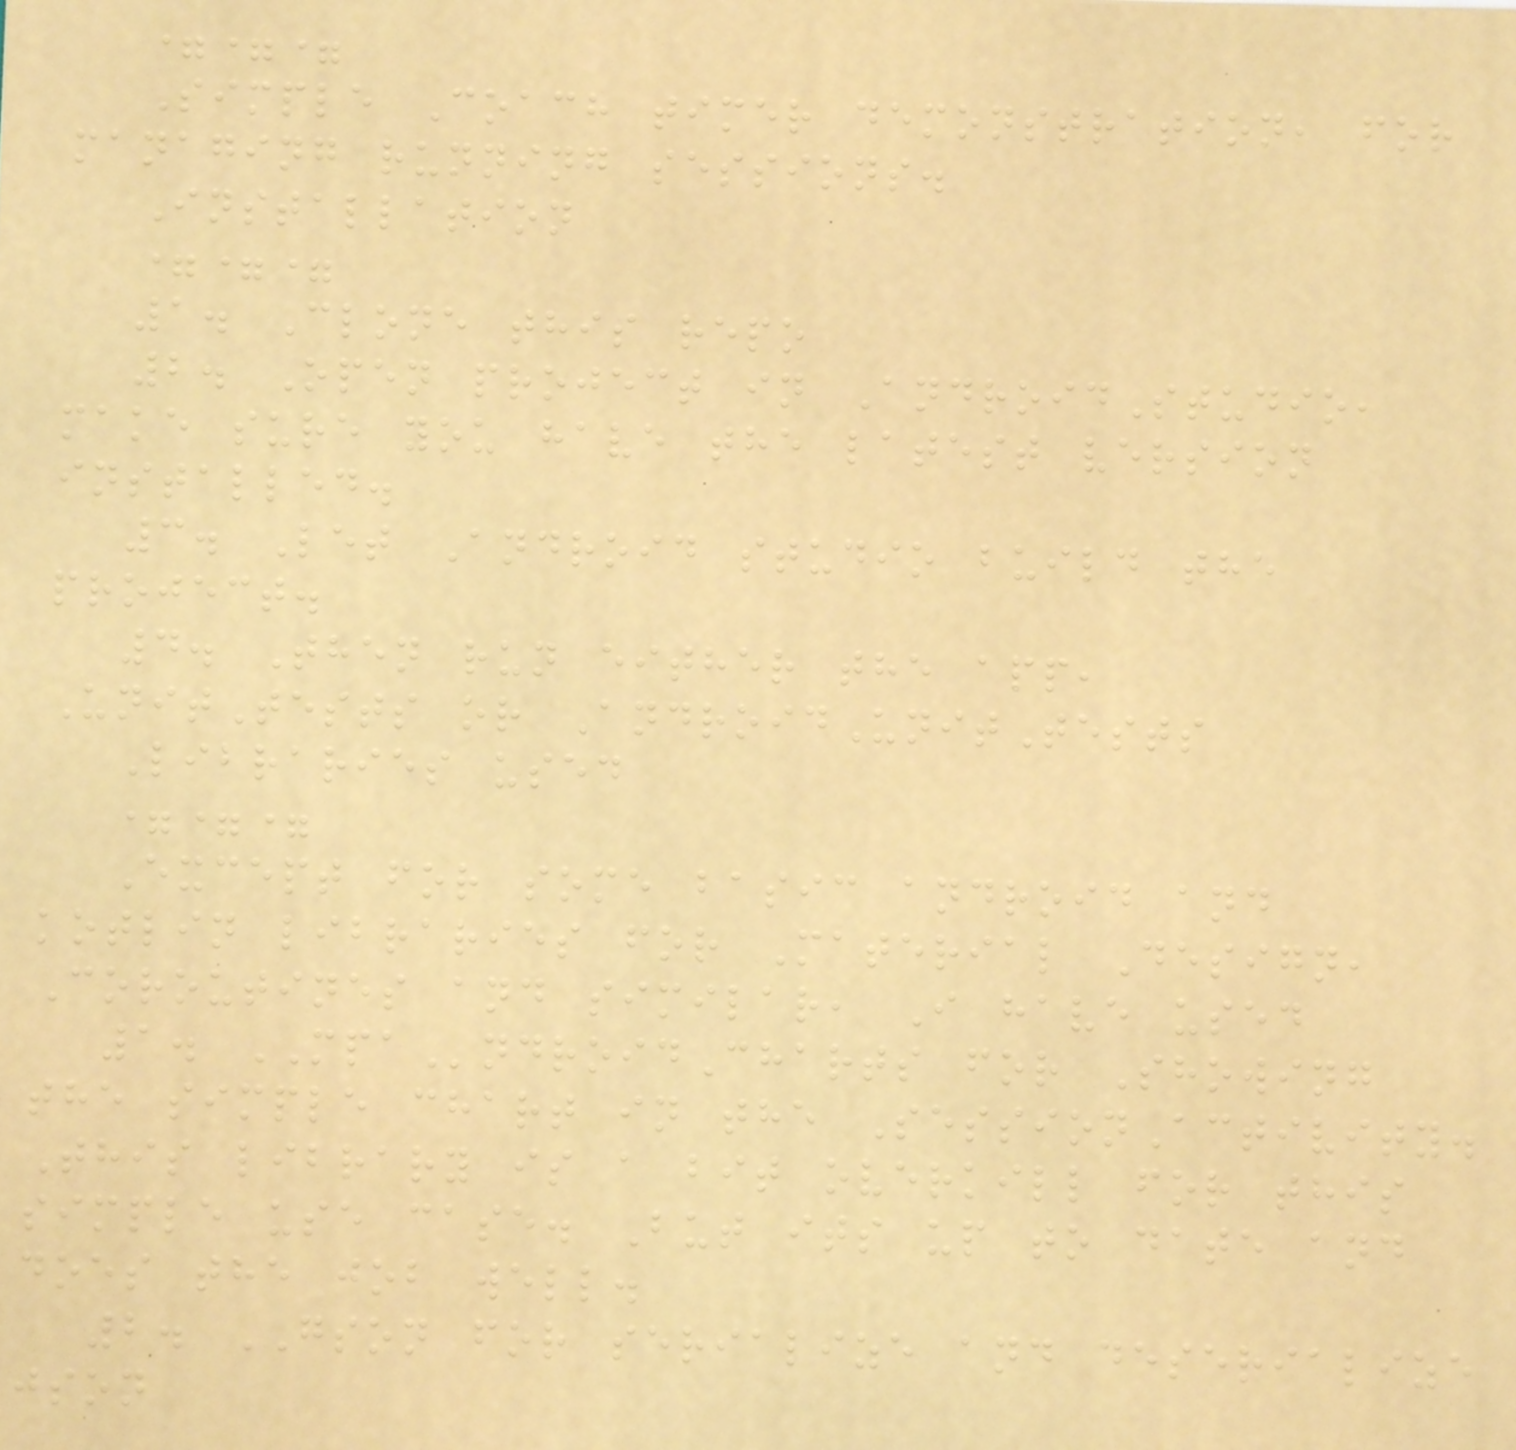===
Simple Coach timer demonstration, for
managing running sessions.
Installation
===
1. Clone this repo
2. Open project in AndroidStudio,
make sure you have the latest version
installed.
3. Let Android studio build the
project.
4. Then run either the app,
UnitTests or AndroidUnitTests
Libraries used
===
Except for some basic android and
kotlin libraries for Material Design,
Coroutines and similar, I have used
1. MPAndroidCharts for Showing
the simple chart in the SessionActivity.
This library is a bit overkill for this
simple use case. But its up to date and
does the job well.
2. GSON for serialize and deserialize
json
